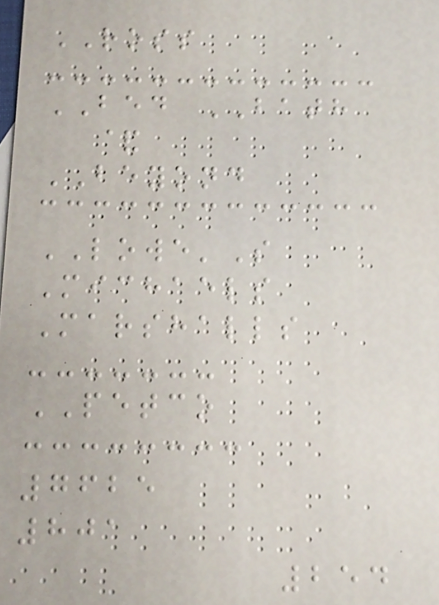ROSS
BED BATH
&
BEYOND
LOWE'S
Michaels
Marshalls
PETCO
7625
801
254
